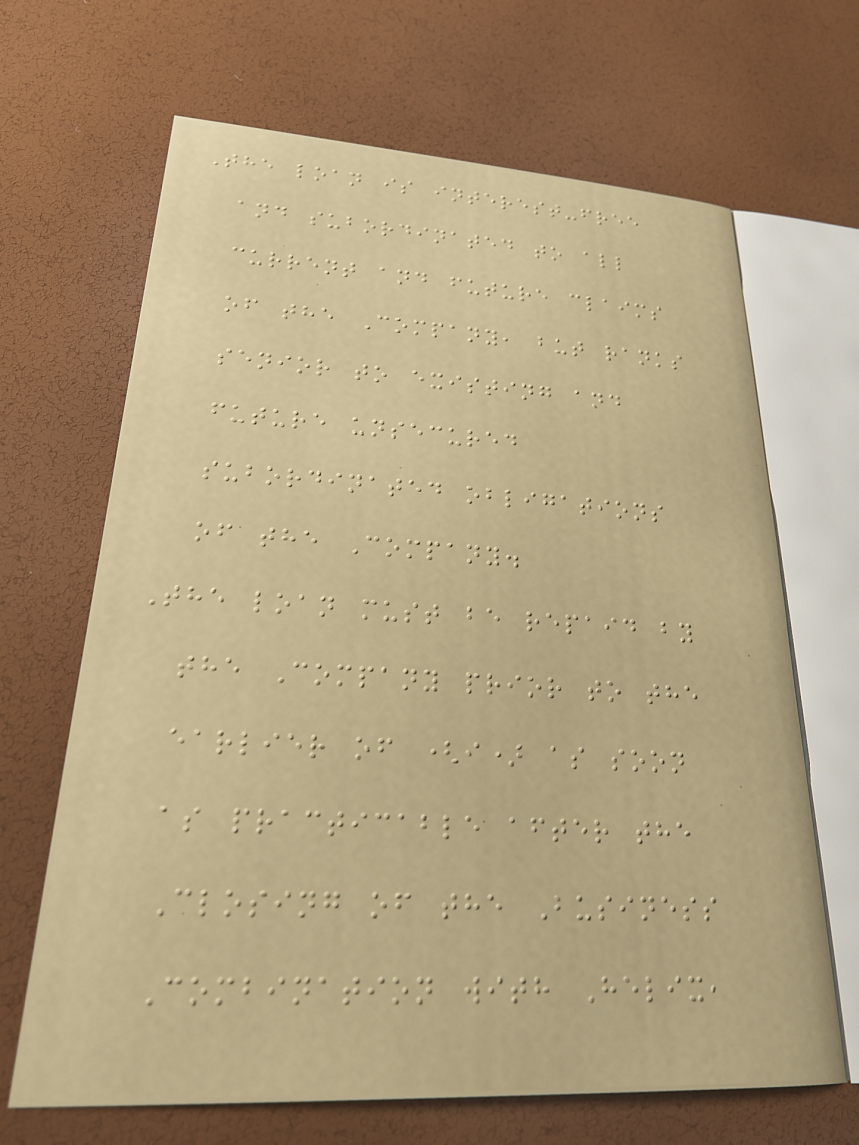The loan is interest-free
and subordinated to all
current and future claims
of the Company, but ranks
senior to existing and
future unsecured
subordinated obligations
of the Company.
The loan must be repaid by
the Company prior to the
earlier of (i) as soon
as practicable after the
Closing of the Business
Combination with Helix,
